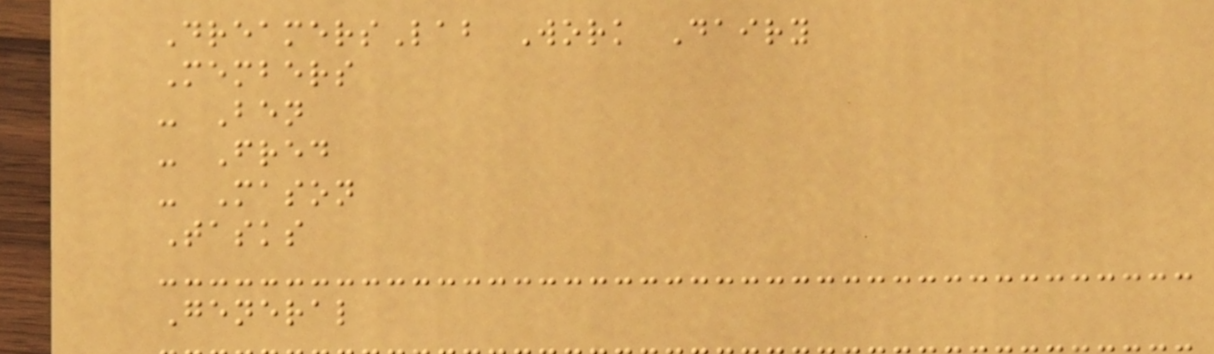DreamersLab Work Dairy
Members
- Ben
- Fred
- Mason
Tasks
General
